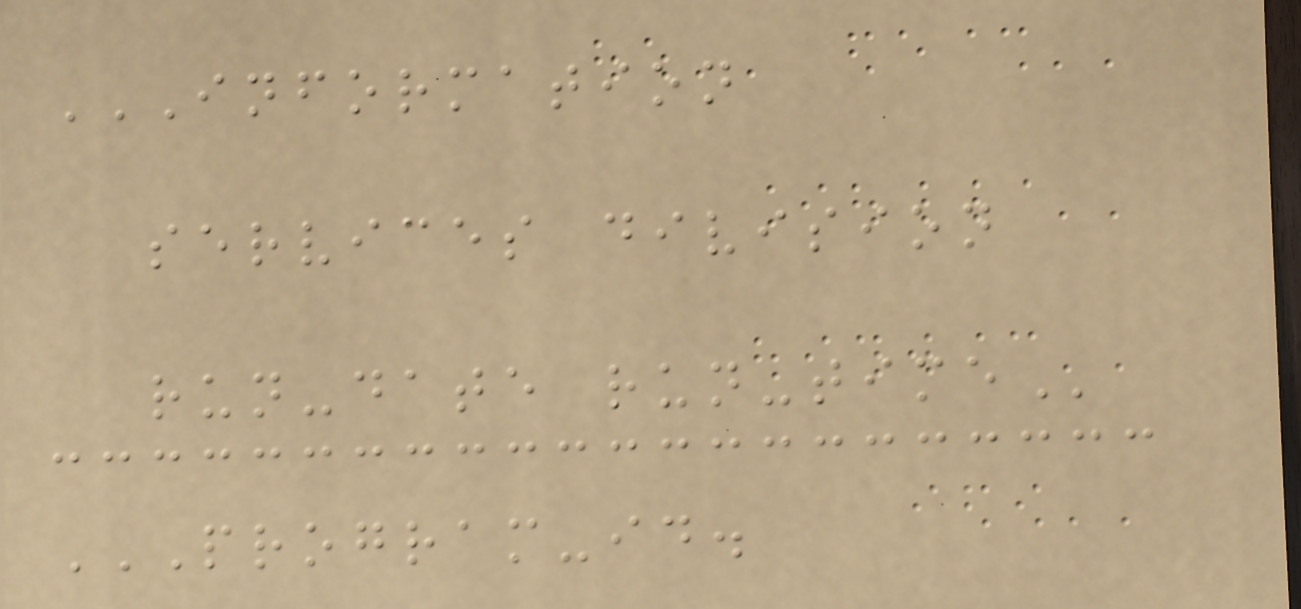INFORMATION
SERVICES DIVISION
RUN-DATE RUN-TIME
PROGRAM-ID.
